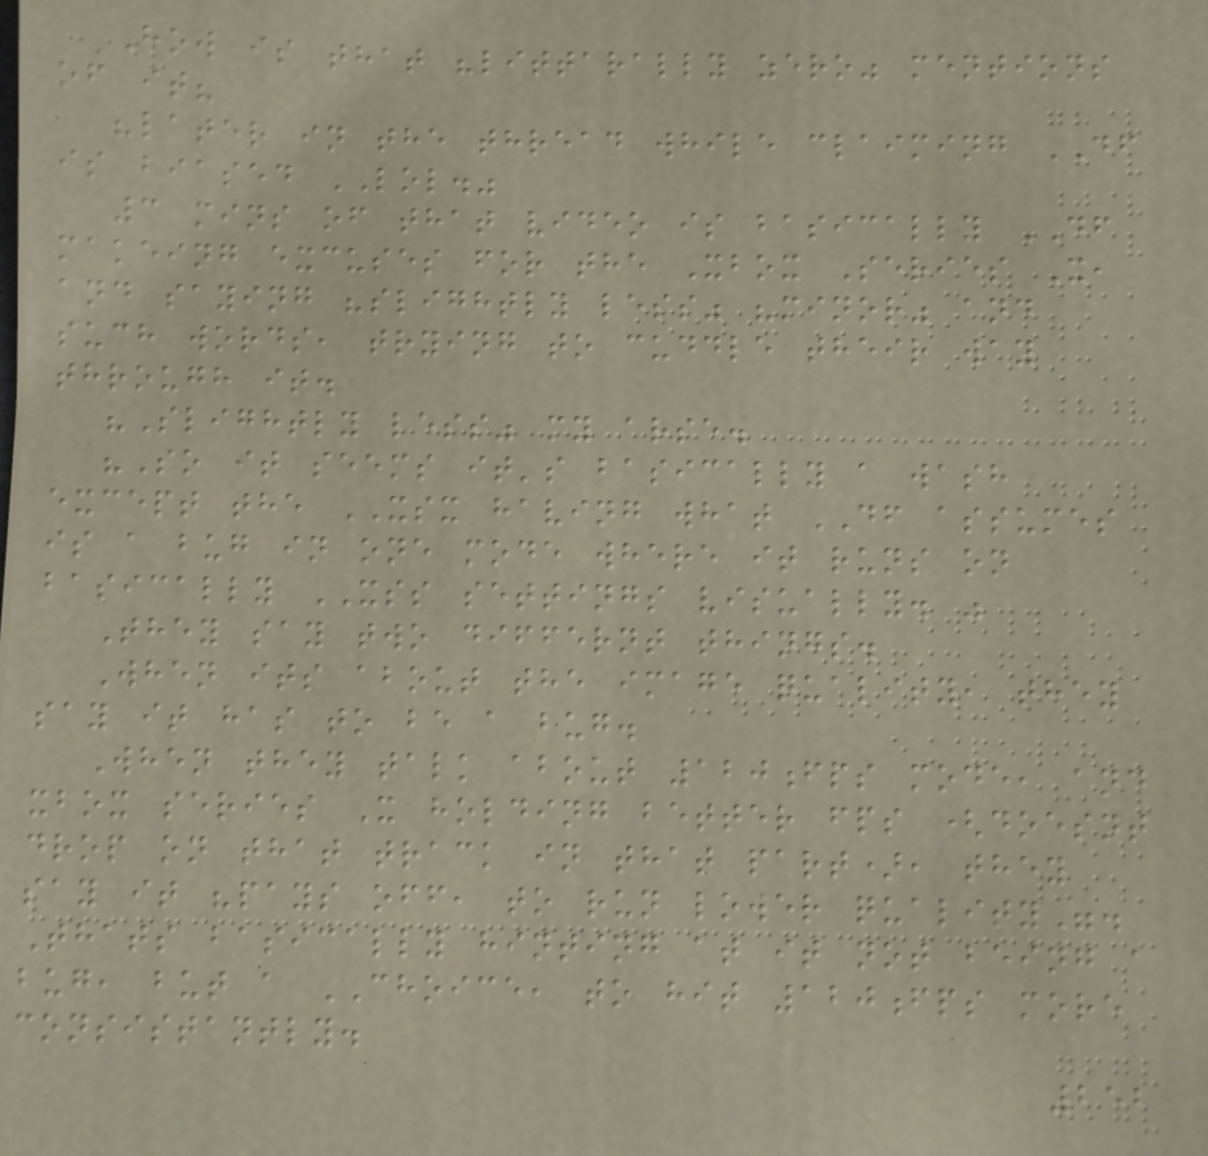How is that "littarally zero" mentions
of it?
"later in the thread while claiming DF
is biased LOL."
3 mins of that video is basically DF
makeing excuses for the Xbox Series X,
and saying "slightly less" "minor" and
such words, trying to cuddle their way
through it.
"Slightly less" my arse.
"So it seems it's basically a wash
except the XSX having what DF assumes
is a bug in one mode where it runs on
basically XSS settings visually. "
They say two differnt things.
When its about the image quality, they
say it has to be a bug.
When they talk about 120fps mode, and
xbox series X holding better fps (doesnt
drop on that track in that part), they
say it "pays off, to run lower quality".
Thats basically hinting at it not being a
bug, but a CHOICE, to hit 120fps more
consistantly.
252
